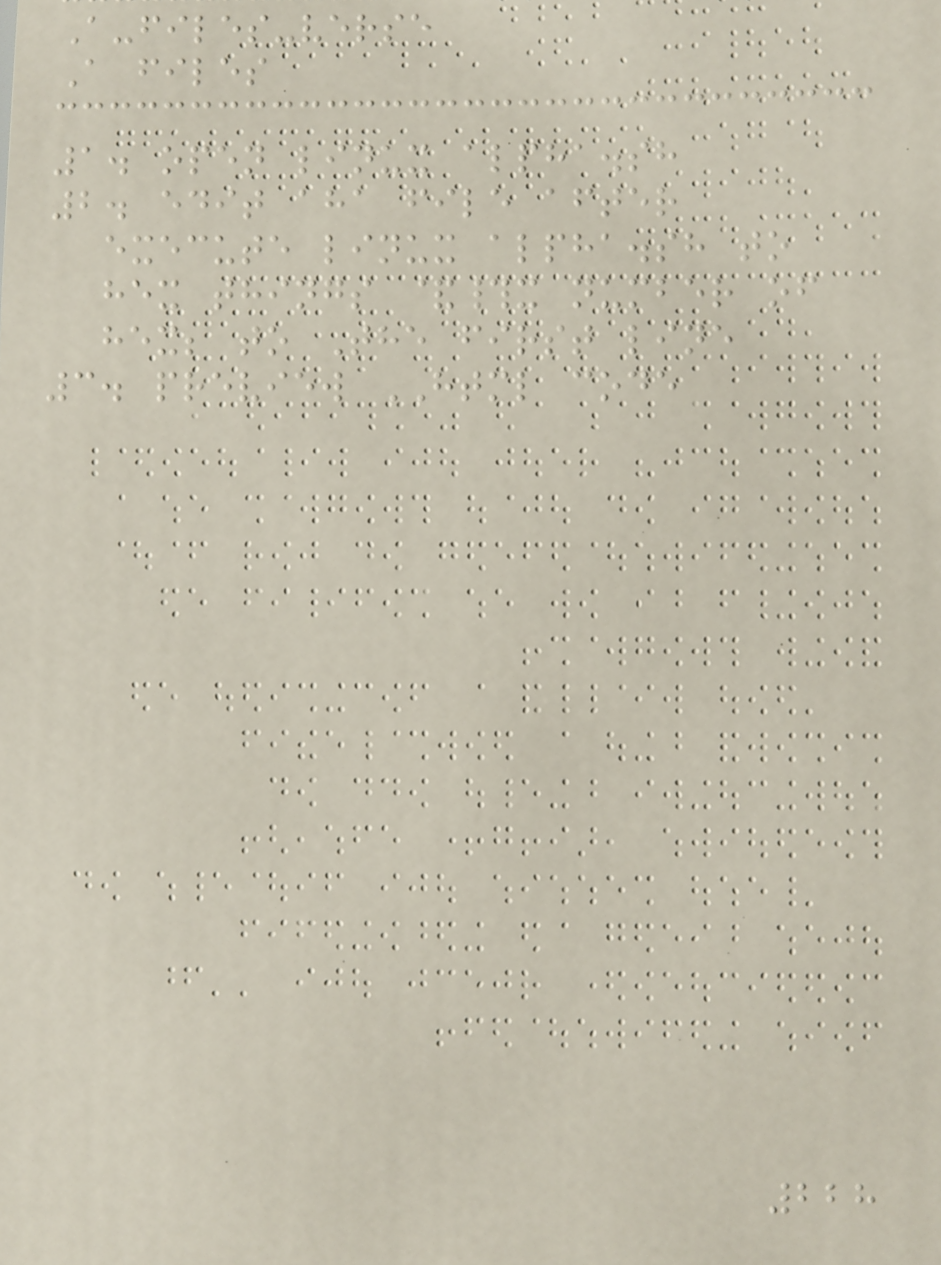A-files-verse
A files
1. open linux alpha.sh
2. edit aha file after
execute linux alpha.sh to
hex things &#x number of
hex; to The first line
3. preview HTML code
228
